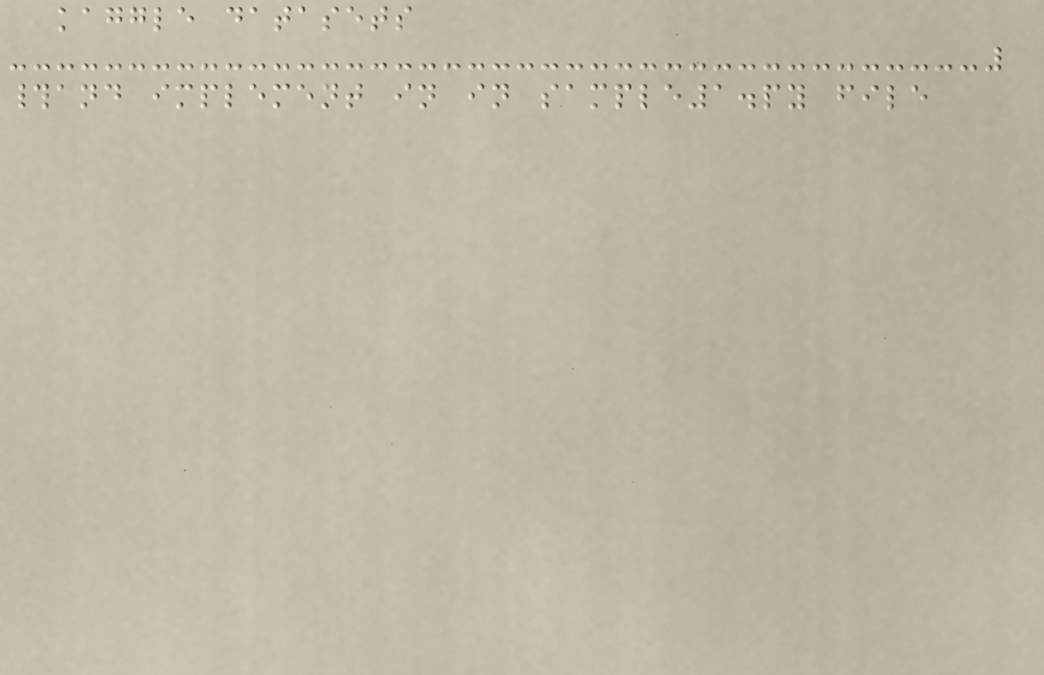kaggle datasets
#and implement in in sample1.py file
